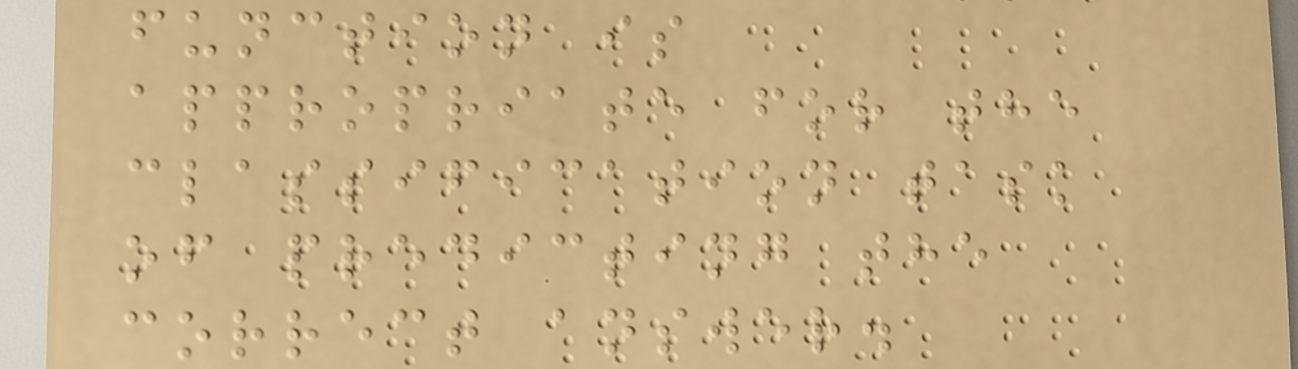function is
appropriate for the
classification task
of predicting the
correct answer.
